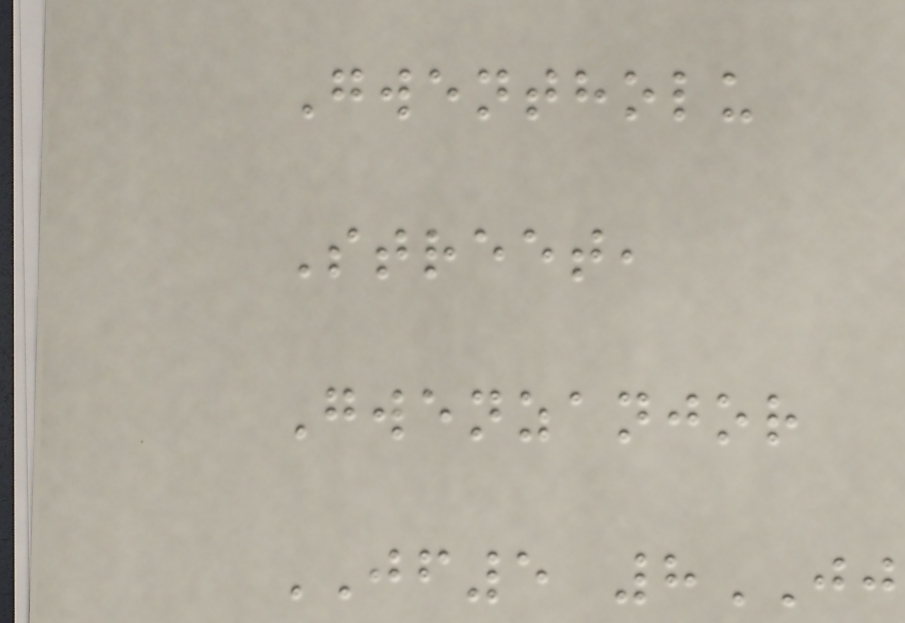Gwentholu
Street,
Gwenzanjor
JF5 8JJ
